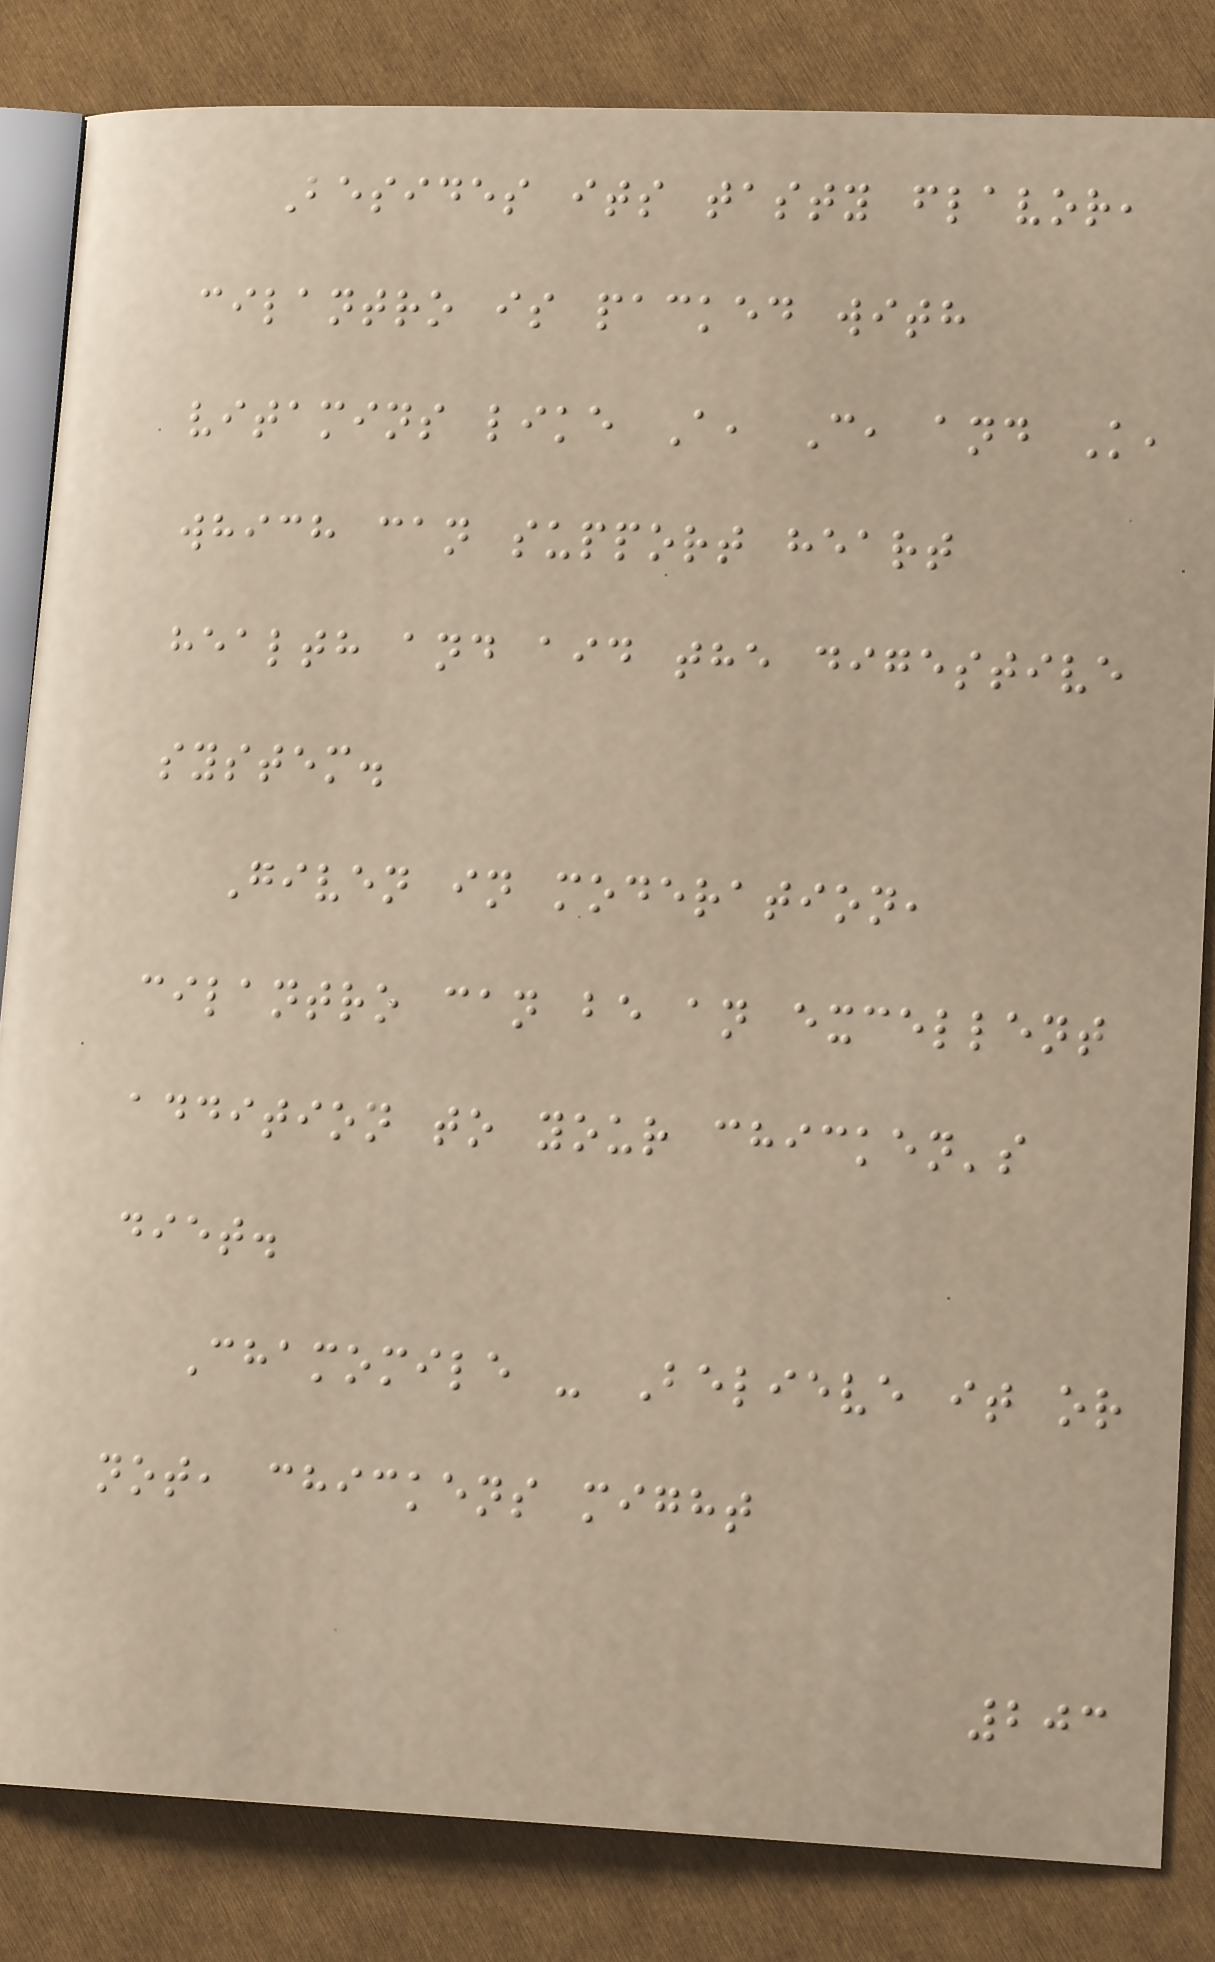Besides its tasty flavor,
cilantro is packed with
vitamins like A, C, and K,
which can support heart
health and aid the digestive
system.
Given in moderation,
cilantro can be an excellent
addition to your chicken's
diet.
Chamomile - Believe it or
not, chickens might
203
